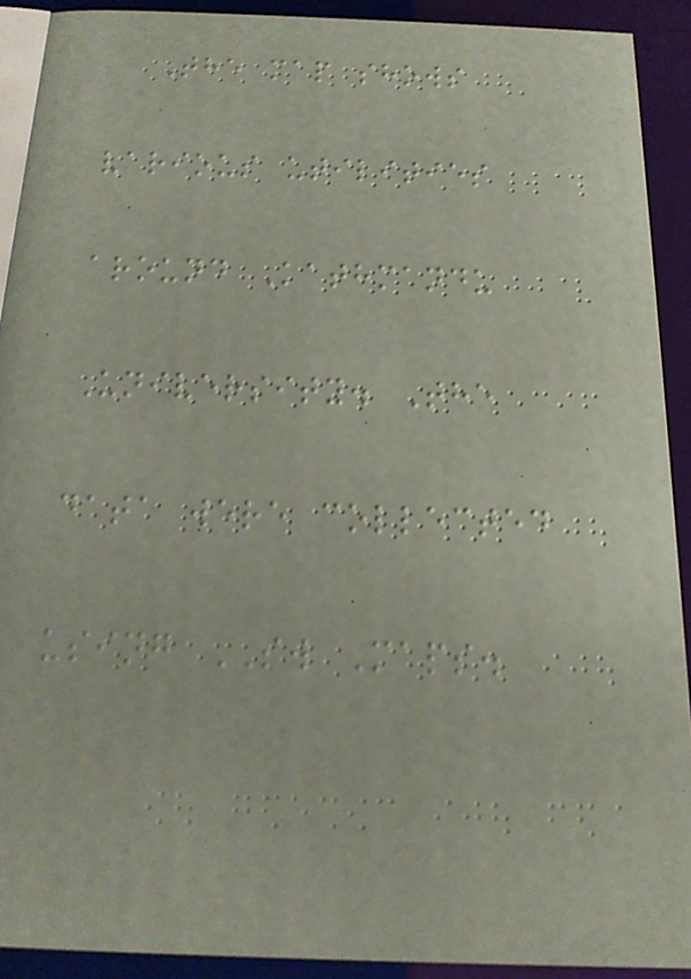The map shows
various utilities
around Kathmandu
University. The
data were collected
using SW Maps.
